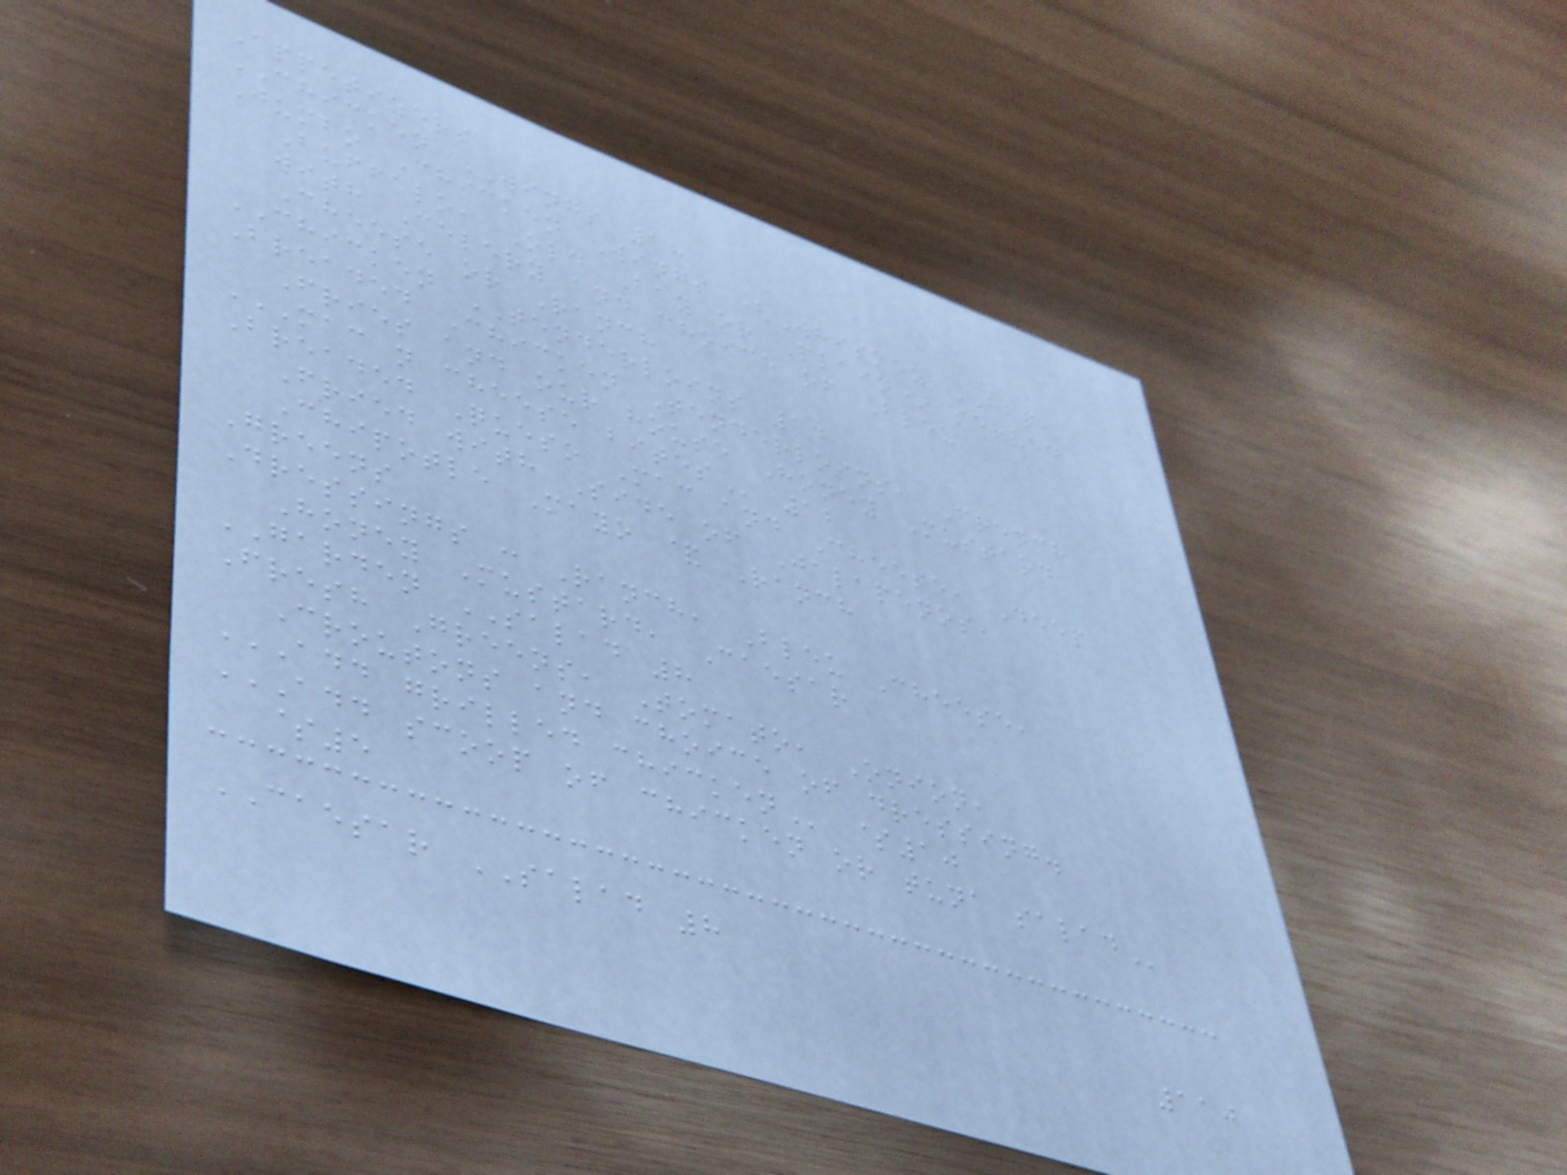Appetizers
CHICKEN WINGS 18
Jumbo Chicken Wings (Whiskey BBQ,
Buffalo, Old Bay or Plain) served
with Celery and choice of Bleu
Cheese or Ranch
CHICKEN TENDERLOINS 14
Breaded Chicken Tenderloins, French
Fries and our house Honey Mustard
MAC N CHEESE BITES 12
Breaded Queso Mac and Cheese, Deep
Fried with Side of Jalapenos,
Chipotle Mayo & Ranch
Greens
Dressings : Ranch, Bleu Cheese,
Honey Mustard, Caesar
GARDEN SALAD 8
Fresh Greens, Tomato, Onion,
Croutons and choice of dressing.
ADD GRILLED CHICKEN $10
ADD SCOOP OF CHICKEN OR TUNA SALAD
$5
CAESAR SALAD 8
110
